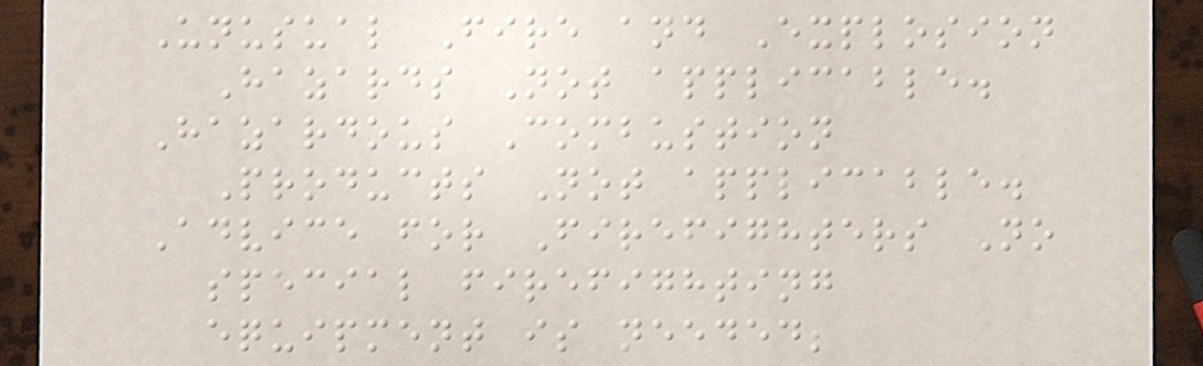Unusual Fire and Explosion
Hazards Not applicable.
Hazardous Combustion
Products Not applicable.
Advice for Firefighters No
special firefighting
equipment is needed;
